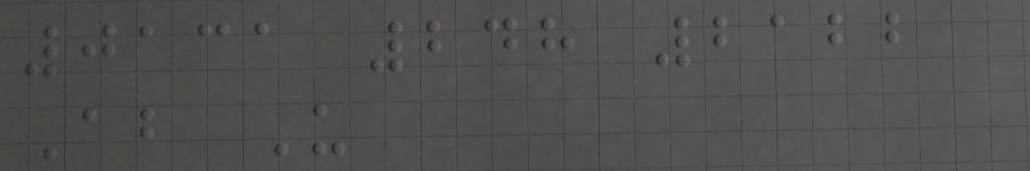0131 248 2122
About Us
